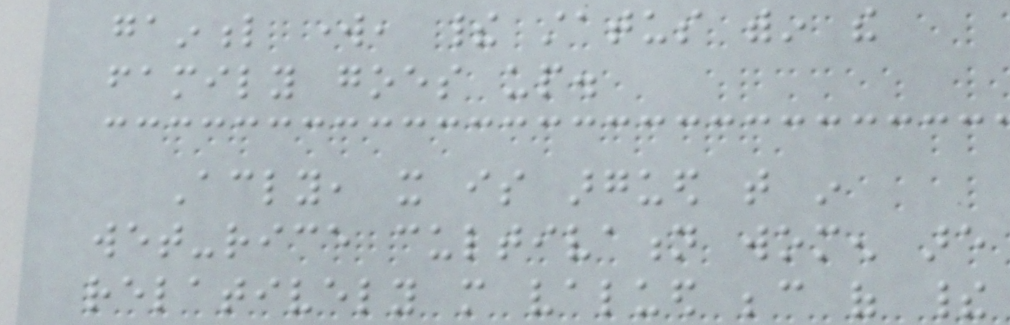gainful work, their status within the
family goes up.
Accordingly, it is argued that in
wet-rice cultivation women are
relatively more valued because of their
